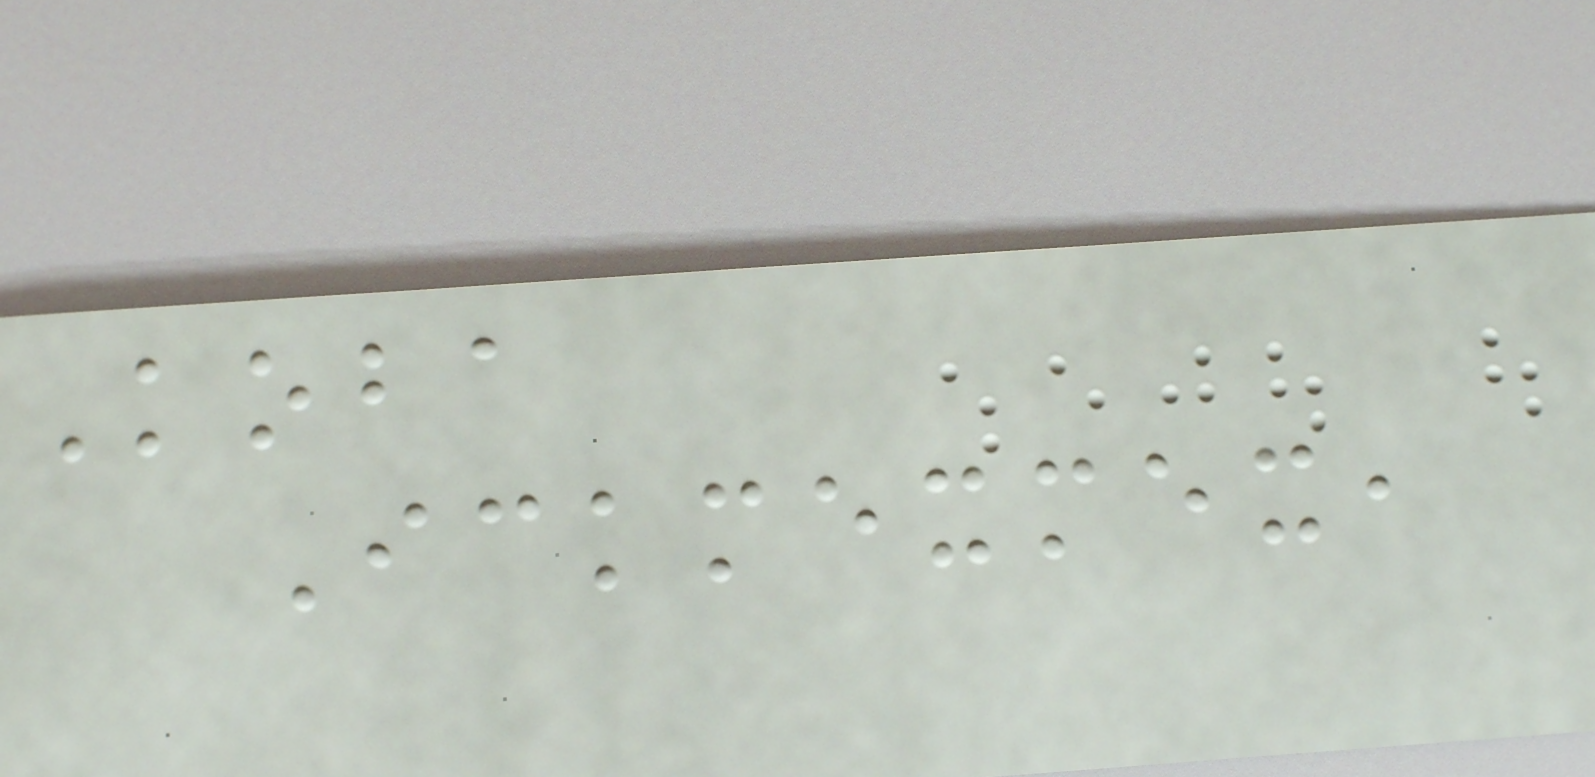Koba
Ickmexmex,
